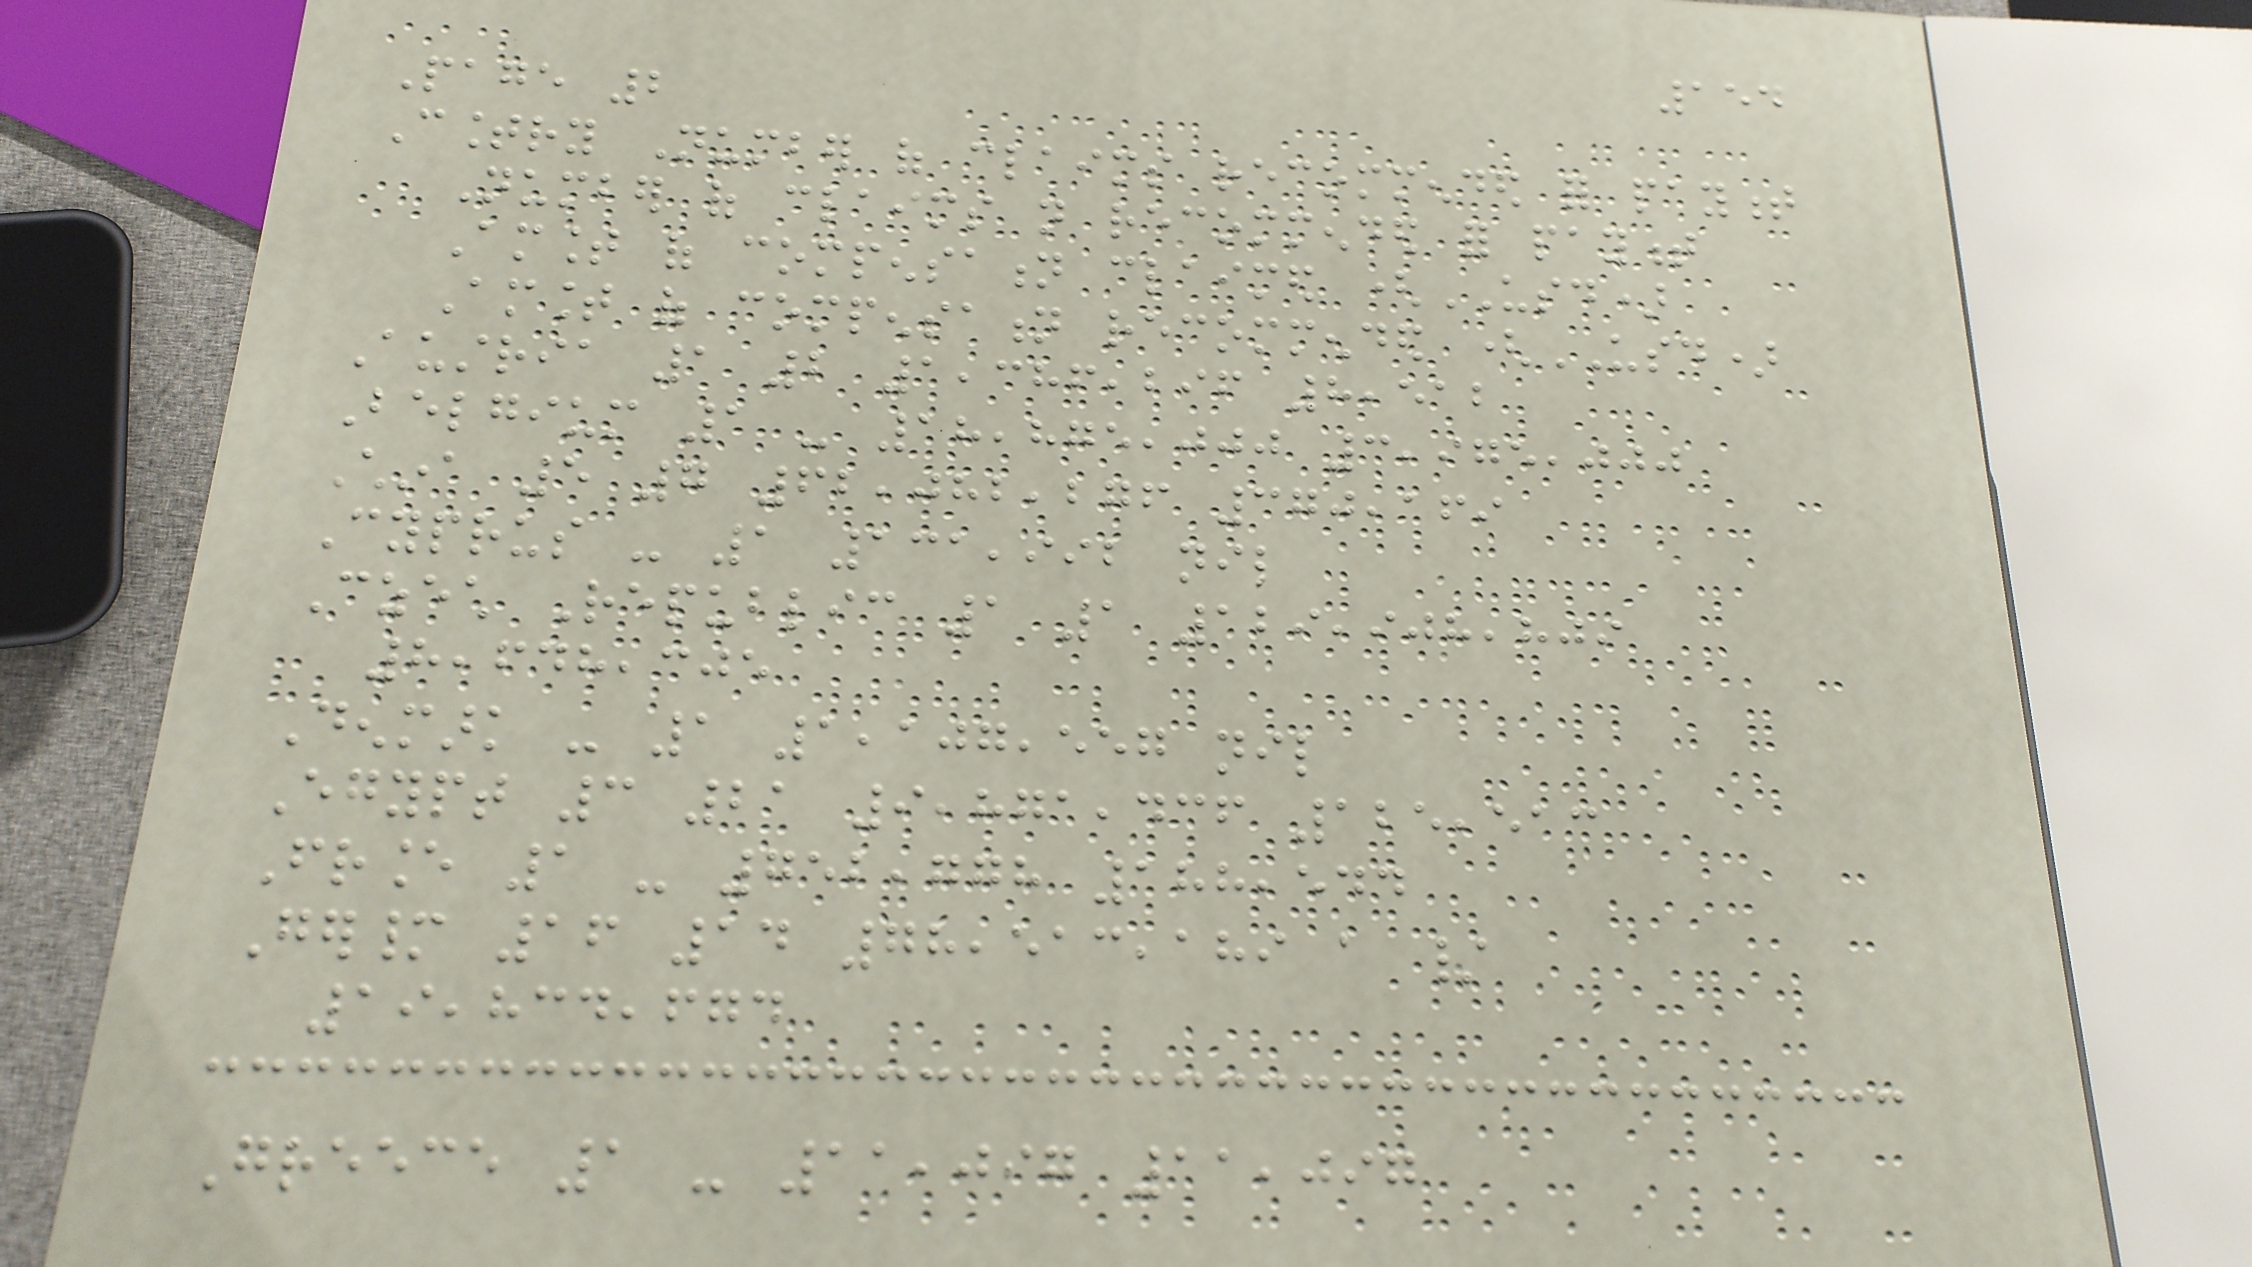154
Page 2
Country Number of claims recommended for payment
Number of claims not recommended for payment
Amount of compensation claimed (USD)
Amount of compensation recommended (USD)
Austria 1 2 1,386,296 8,512
Belgium 1 - 18,875,000 3,975,000
China 5 7 62,082,276 370,169
Cyprus - 1 131,992 nil
Czech Republic 1 1 129,908,809
8,648,305
Denmark - 1 1,107,557 nil
Egypt 3 21 9,871,436 125,513
France 1 - 752,778 188,544
Germany 16 14 78,513,189 a /
19,834,674
Greece 1 - 11,097 11,097
